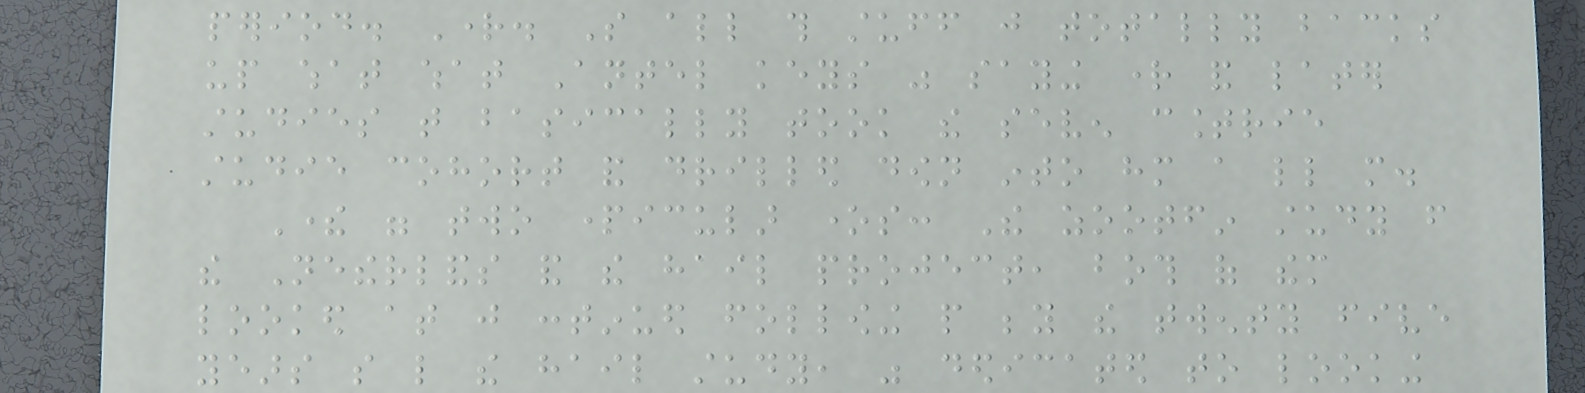period. Right. So all this stuff just totally backs
up what what Antel keys was saying right and later
studies that basically took the seven countrie
studie cohort and drilled down into him a little more.
There were two particular ones: The zootfin study from
the Netherlands and the hail project, both of them
looked at just continued following people beyond the twenty five
years so like the hail study, was dedicated to looking
